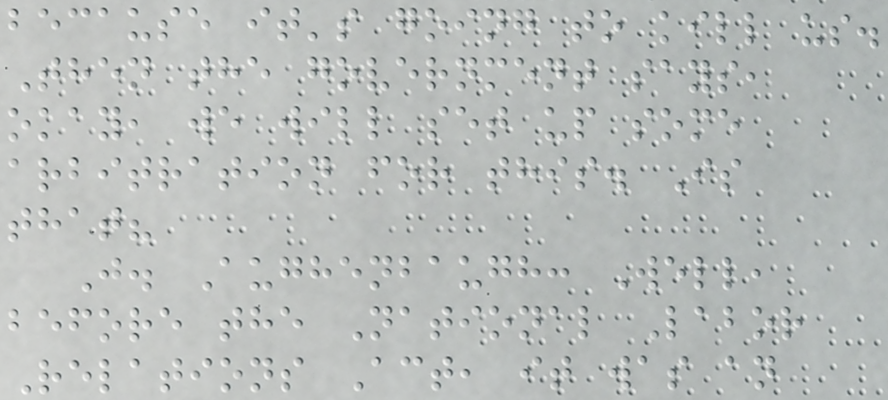because it's going to kill us.
Then the government says,
okay, we will set up some
arbitration for this. Is
that?
J. Aughenbaugh: Well,
before the National Labor
Relations Act, it was an
